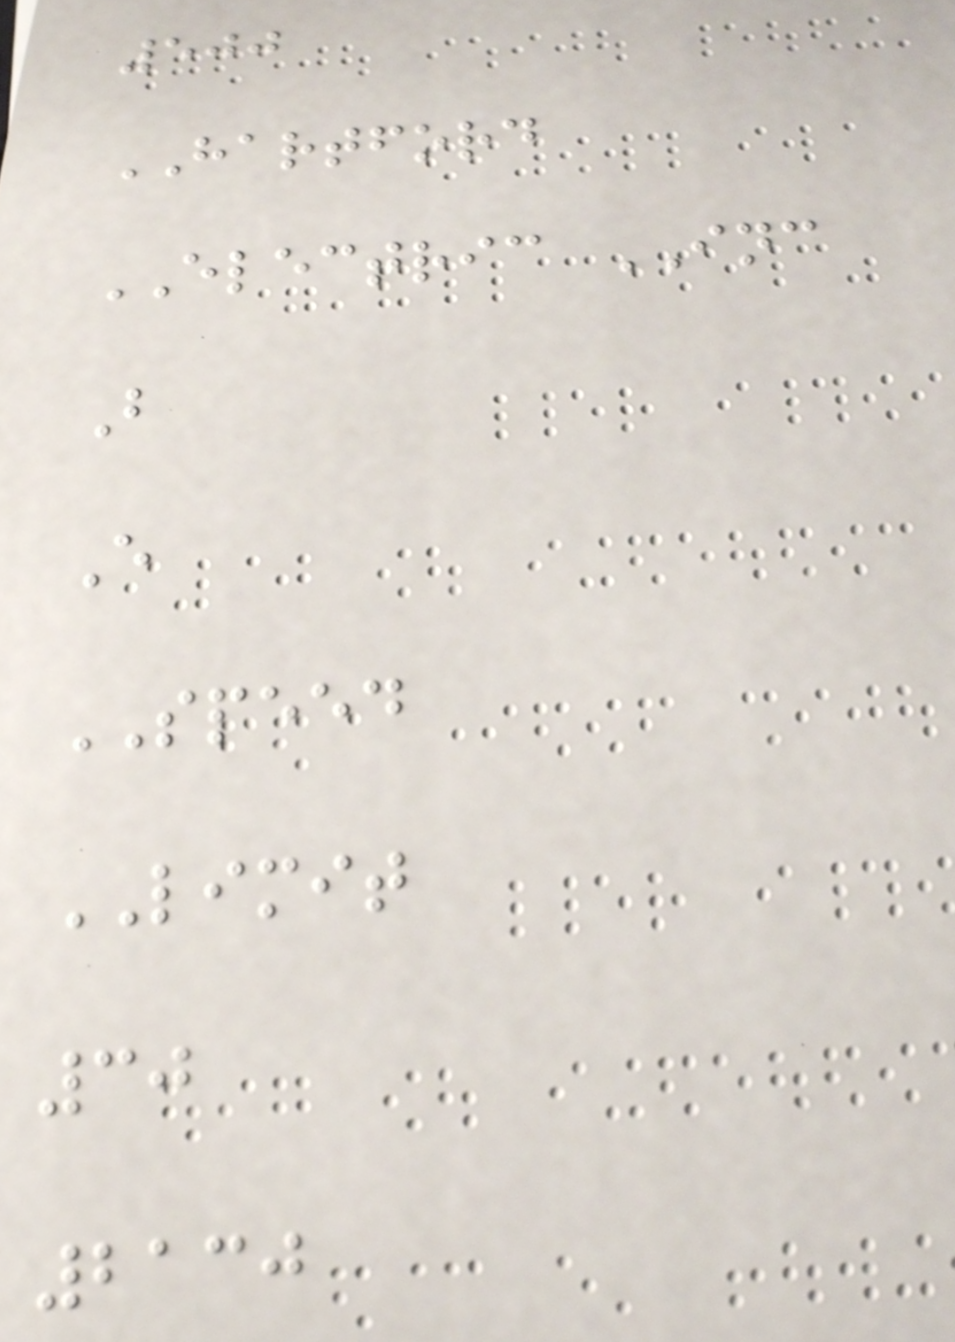500
HARTFORD
ELECTRIC INC
B
E
SPEED
LIMIT
30
2130
